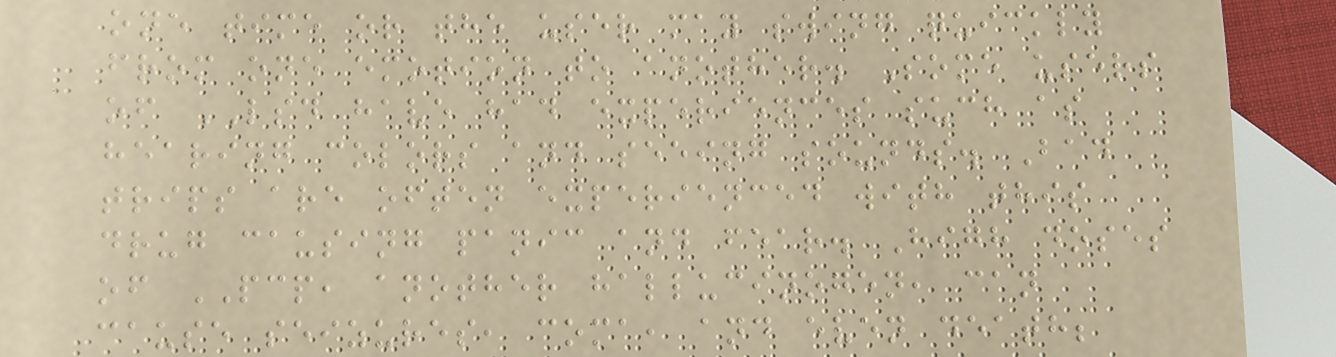one time or the user may swing quickly
from one emotion to another. Some users
of LSD have had experiences such as
hearing colors and seeing sounds. Bad
trips are often experienced with this
drug causing panic and fear. High doses
of PCP, another hallucinogen, can
cause seizures, coma, and even death;
